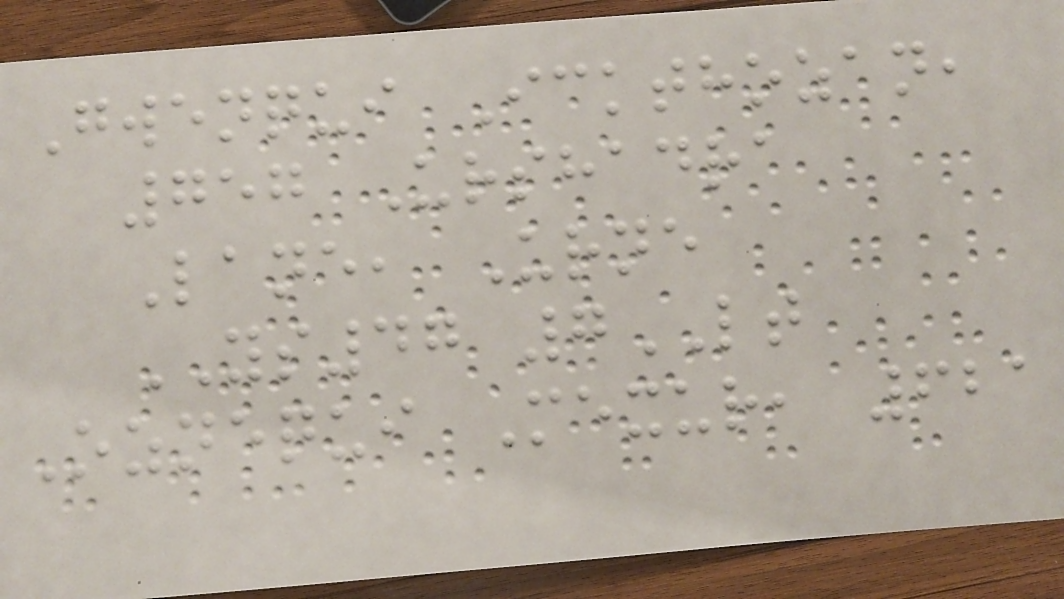Gwenqui Ickthozan,
757 Urshadra
Lane, Urne
YS47 7LT
Oznequi Mexur, 621
